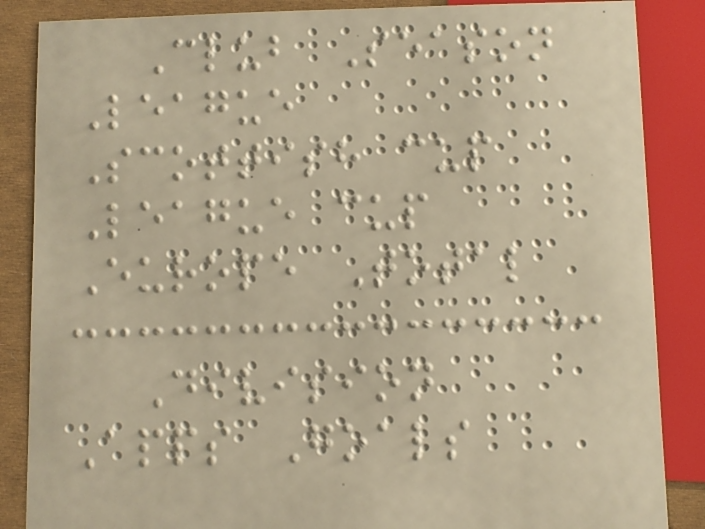Club Season
League
Scottish cup
League cup
Europe Total
Division
Apps Goals
